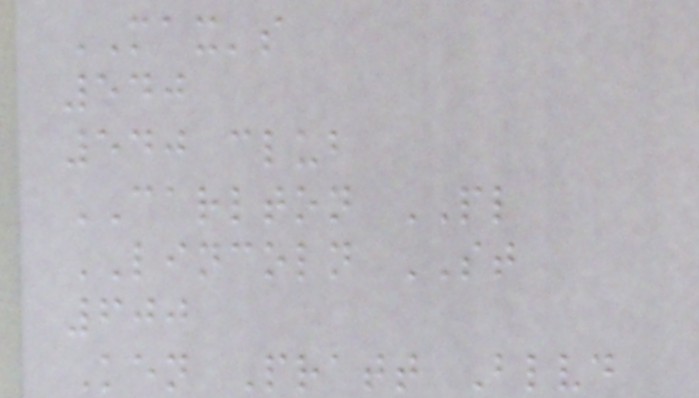MAX's
540
540 club
CARLTON PL
LINCOLN ST
600
Ken Pratt Blvd
